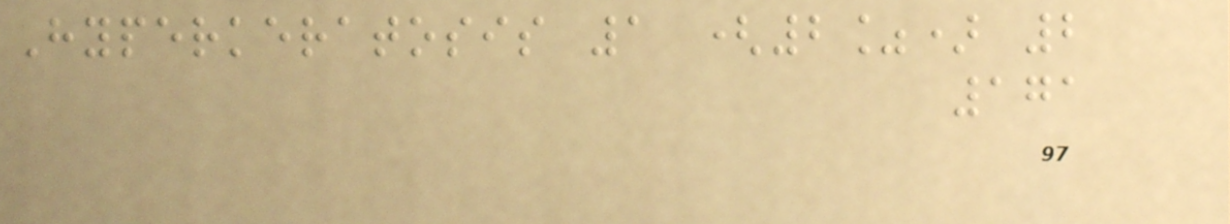Hyperkeratosis 1 (2%) 2
171
